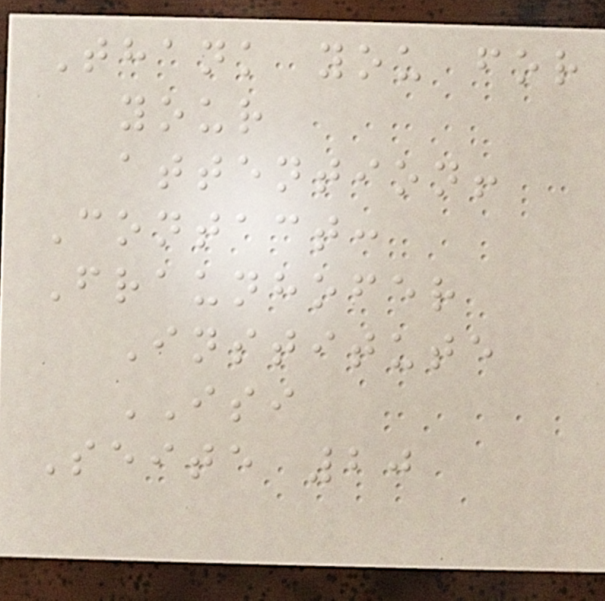Thank you for
your
attention!
Contact:
Fraunhofer
Institute
ISI
Seite 20
